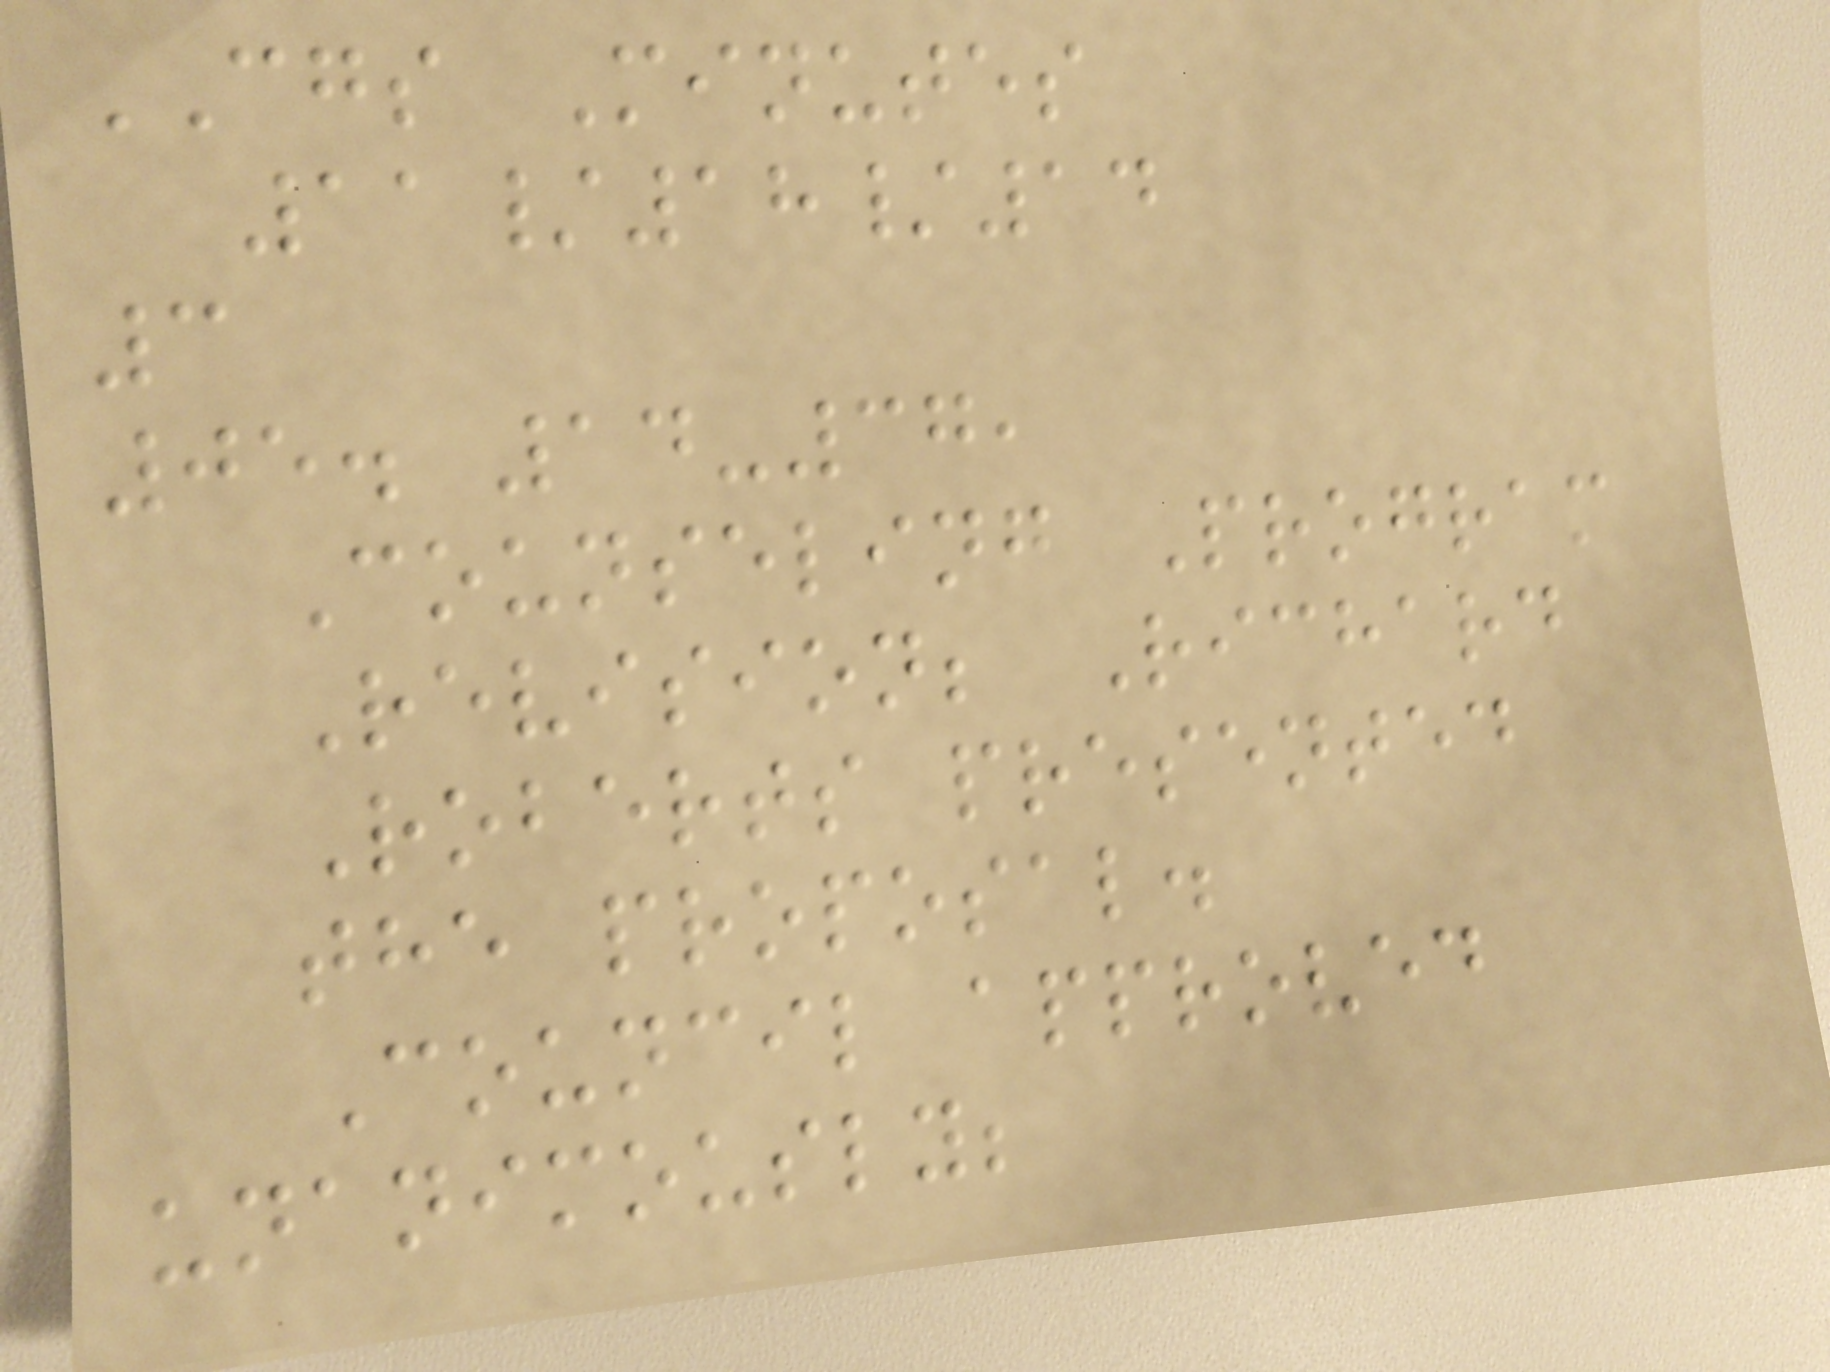CGS Minutes
11/18/14
3
05. 14-37,
Counseling Program
Revision; Richard
Roberts presented
the proposal.
Council approved
unanimously;
